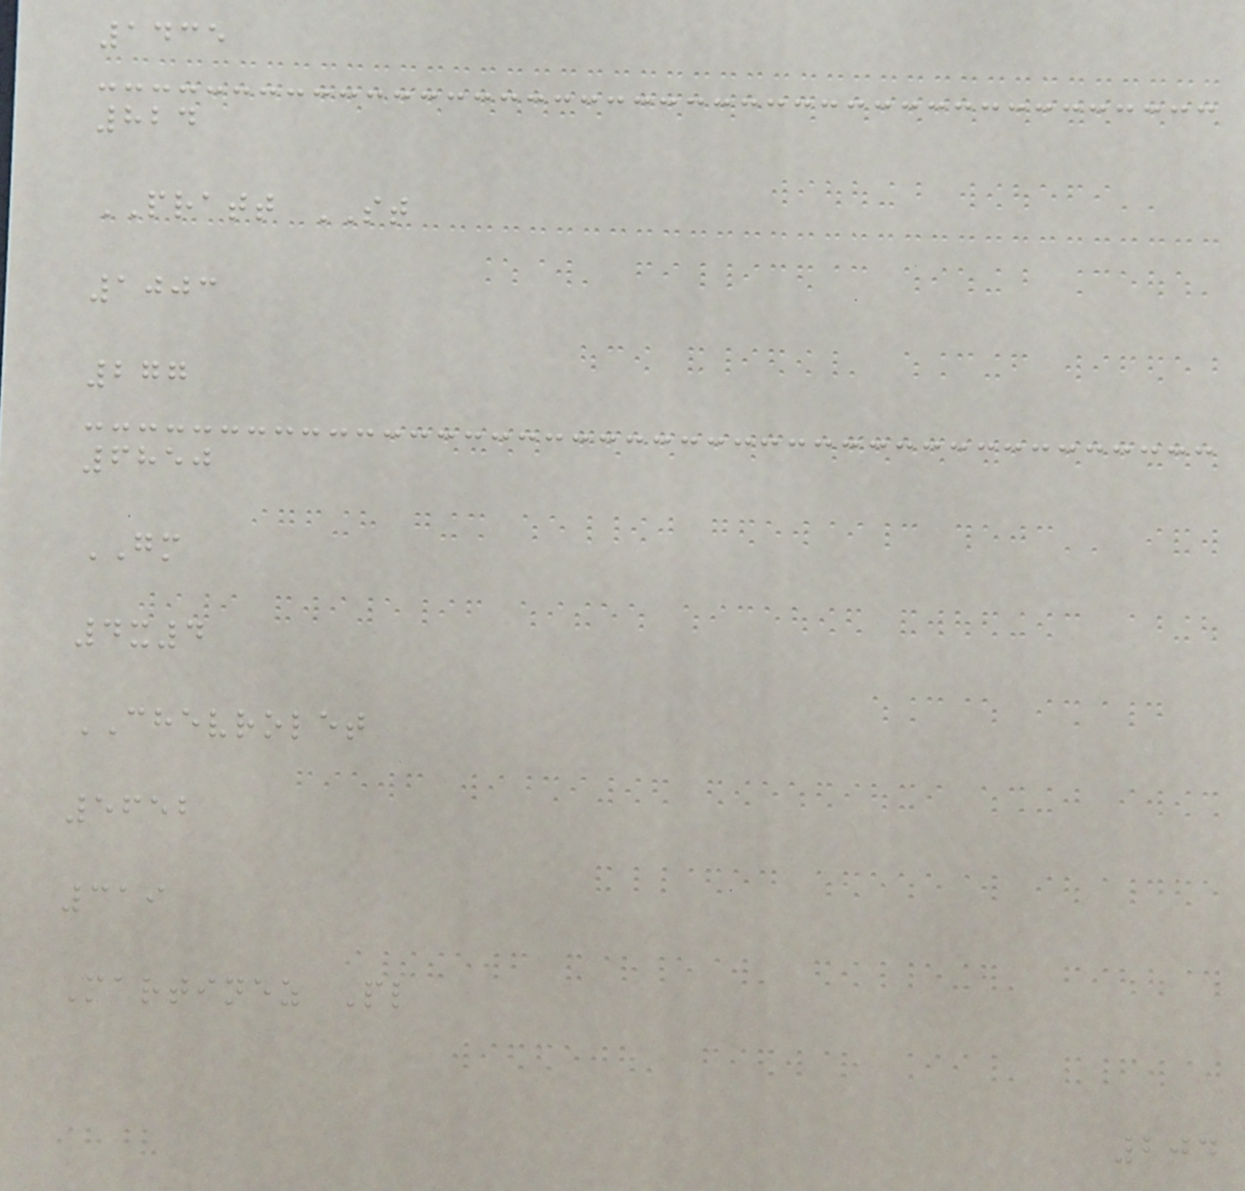1435
824
PRATT ST
1003
277
6850
GM
4x4
CHEVROLET
5652
319
Martinez Pl
204
